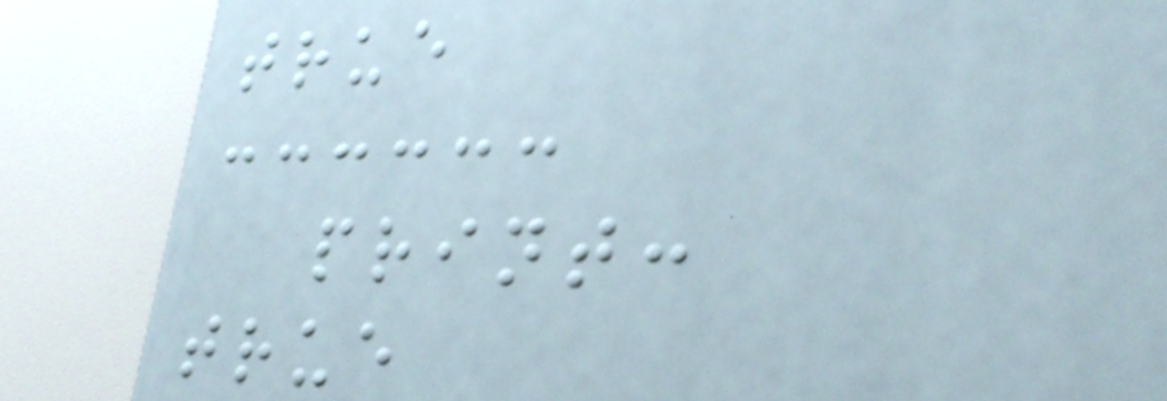true
print:
true
